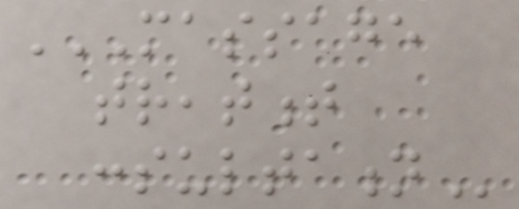MASSAGE
TREATMENT
CONSULTATION
